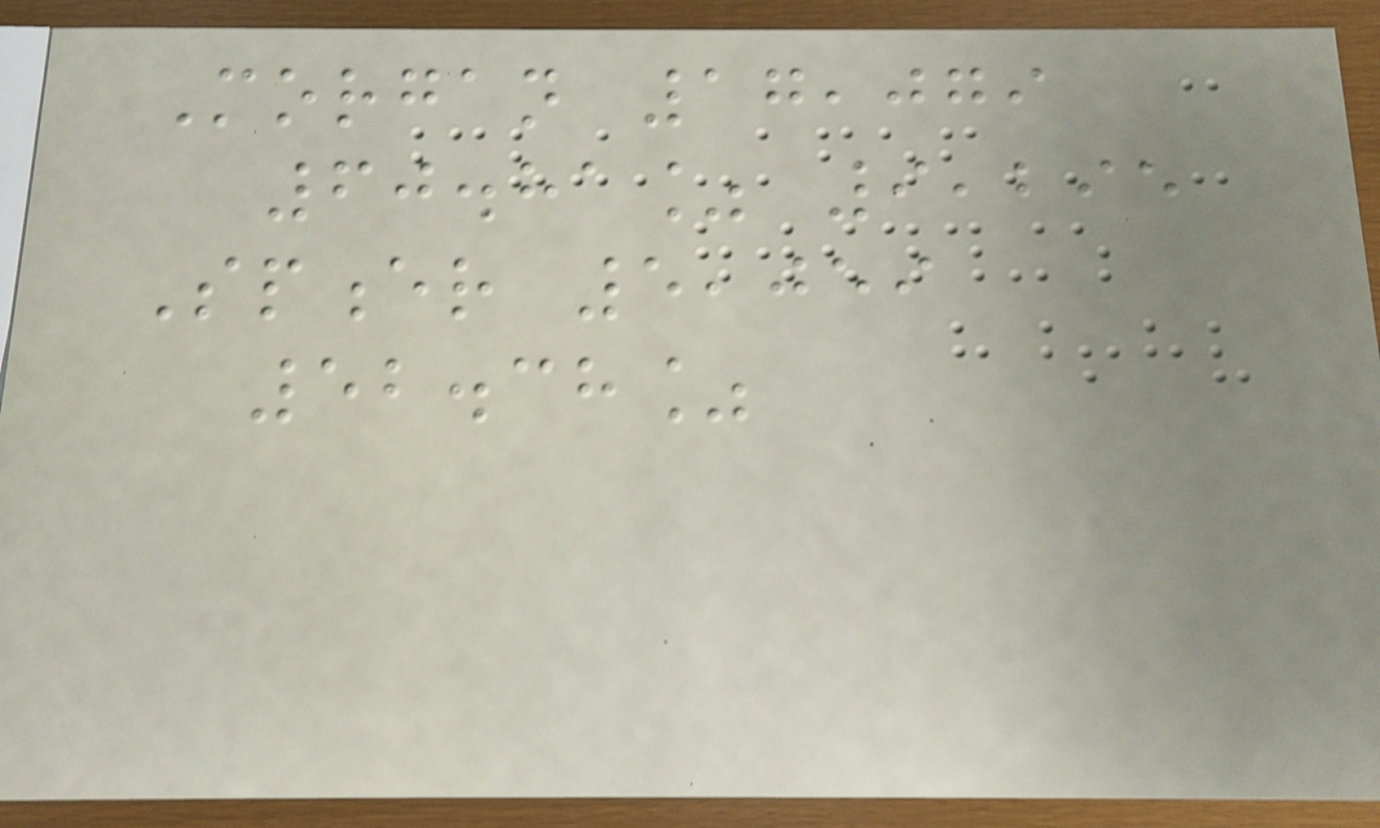Morgan 17,079
60.81% 9,295
Spencer 5,059
52.38%
